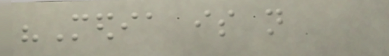"Media is not
